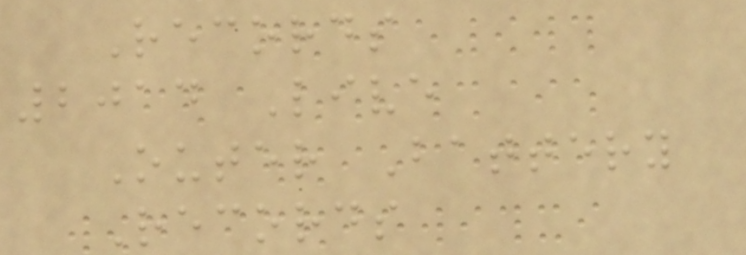Records
2014 Live
Outer Battery
Records
